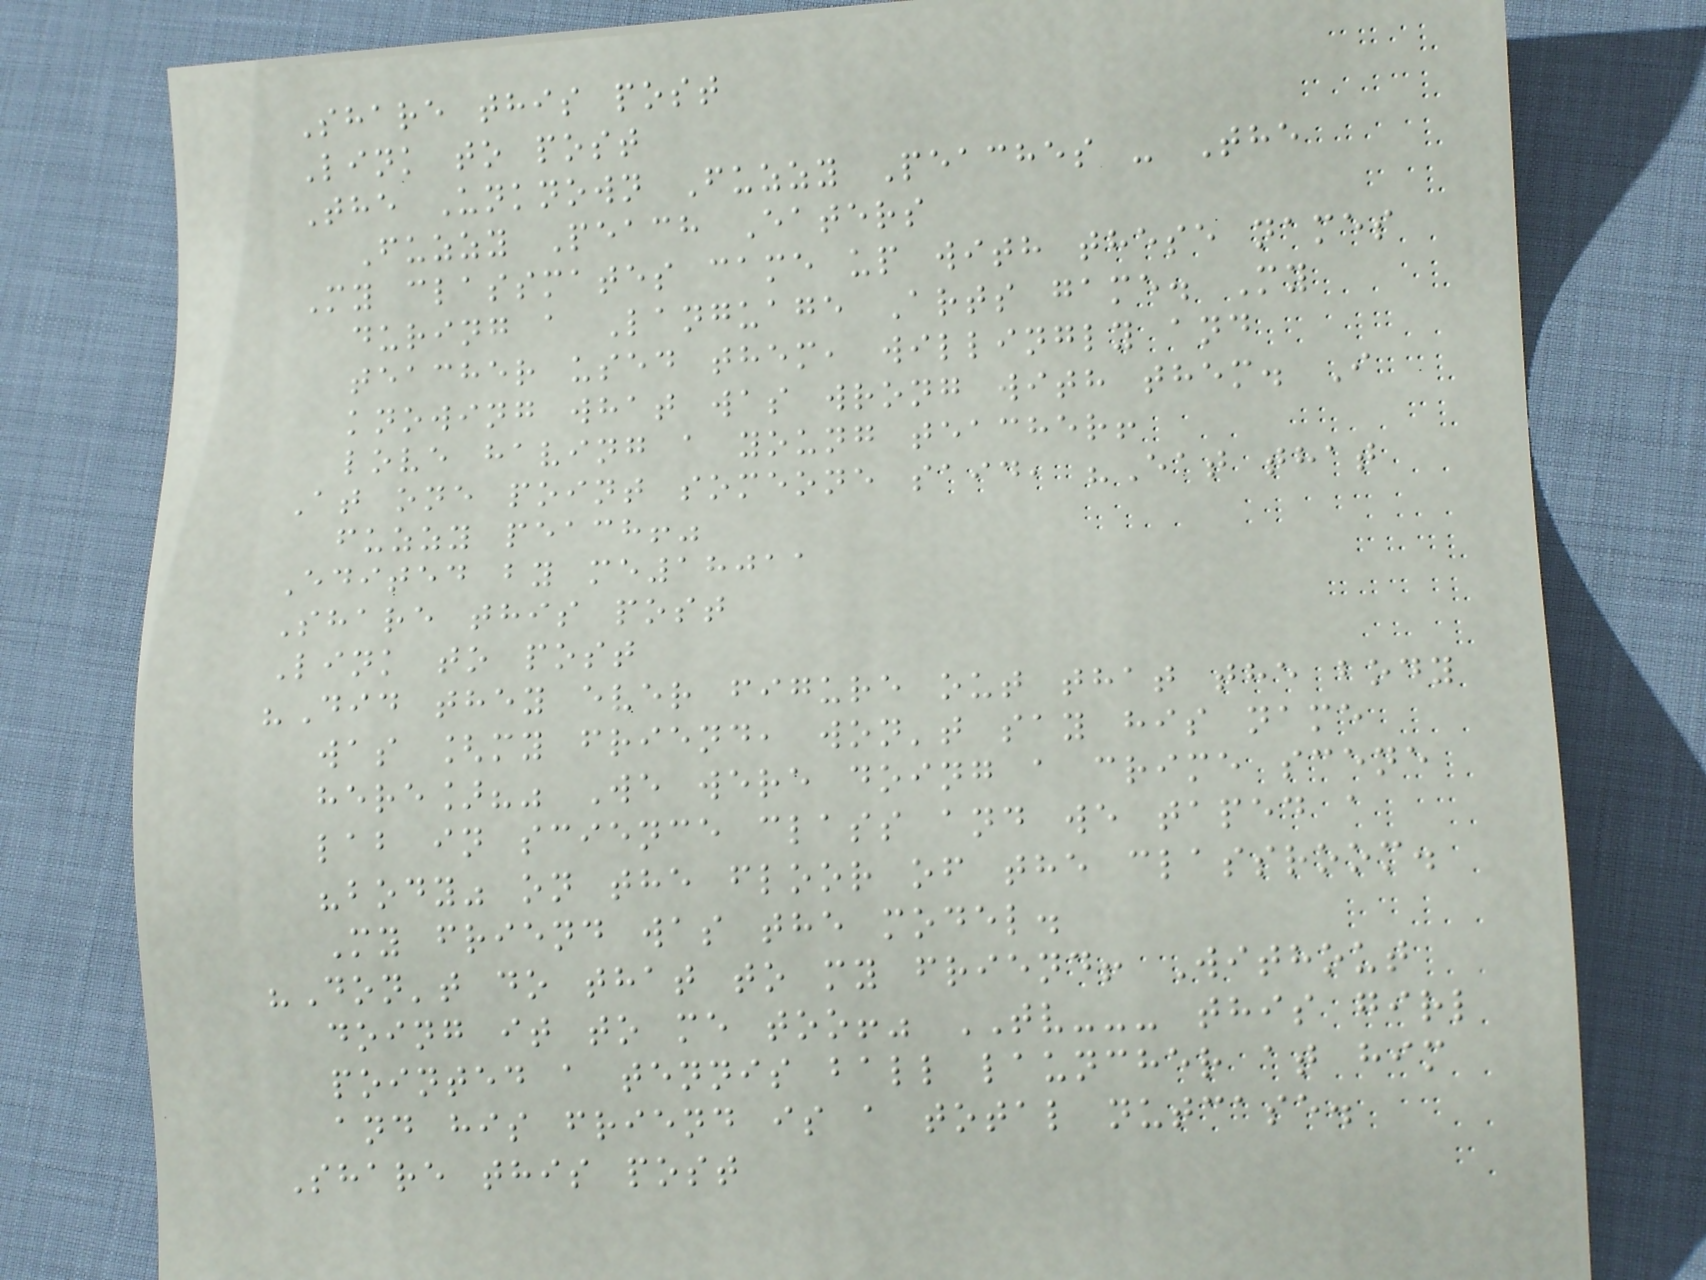Share this post
Link to post
The Unknown Fuzzy Peaches - The
Fuzzy Peach Eaters
My classmates came up with these names
during a Language Arts game. My
teacher used them, willingly and
knowing what was wrong with them. I
love having a young teacher!
At one point someone said, "Eat that
fuzzy peach!"
Edited by me18011
Share this post
Link to post
"Did they ever figure out that the body
was [my friend, won't say his name
here]?" We were doing a crime scene
lab in science class and we taped a
"body" on the floor of the classroom.
My friend was the model.
"Don't do that to my friend! Without
doing it to me too!" TV--- this girl
pointed a tennis ball launcher at him
and his friend is a total nutcase.
Share this post
